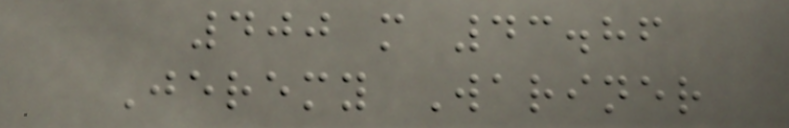400 m 43.86
Jeremy Wariner
